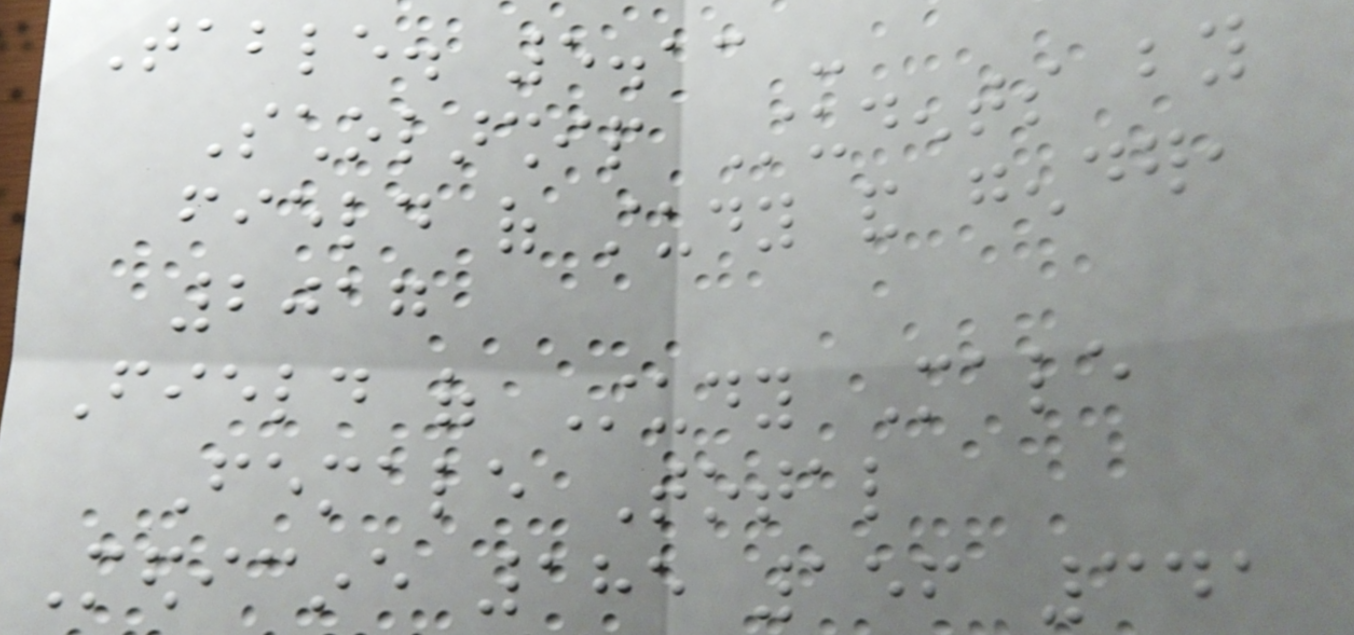Table. 5.13 -
Scholarship Students by
field of study and gender,
2017
Field of Study Male
Female Total
Medicine 185 156 341
